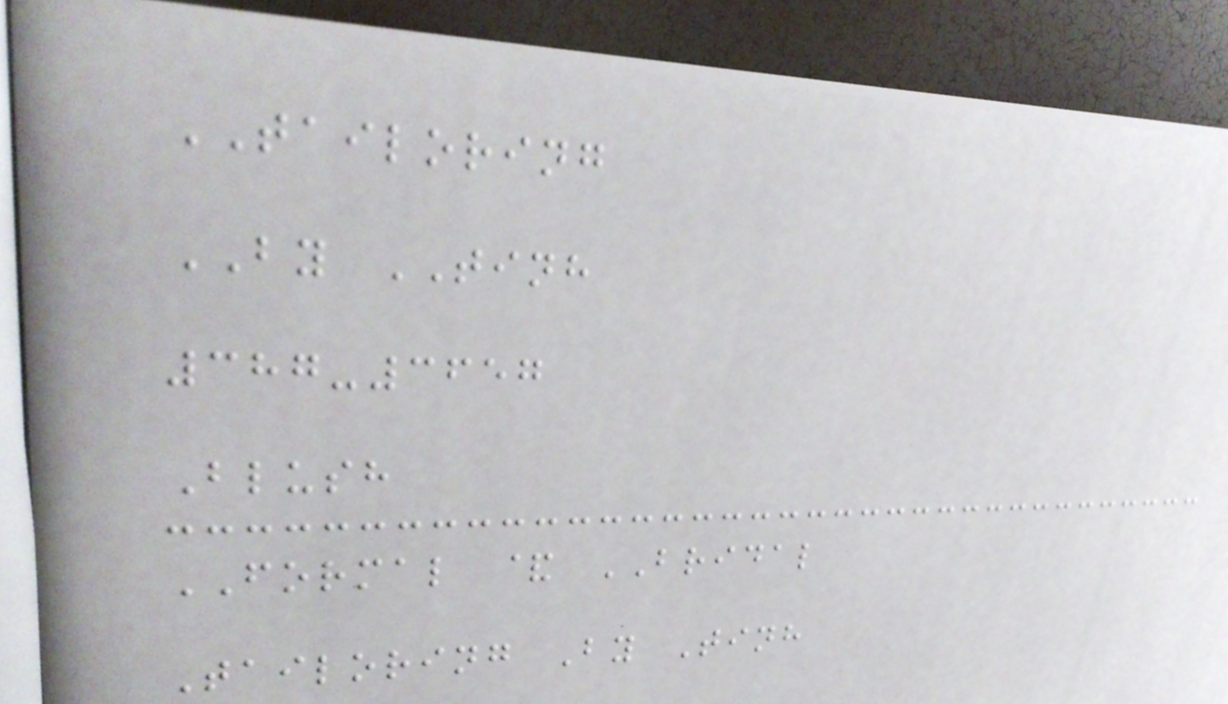TAILORING
BY TINH
387-3657
Blush
FORMAL & BRIDAL
Tailoring By Tinh
